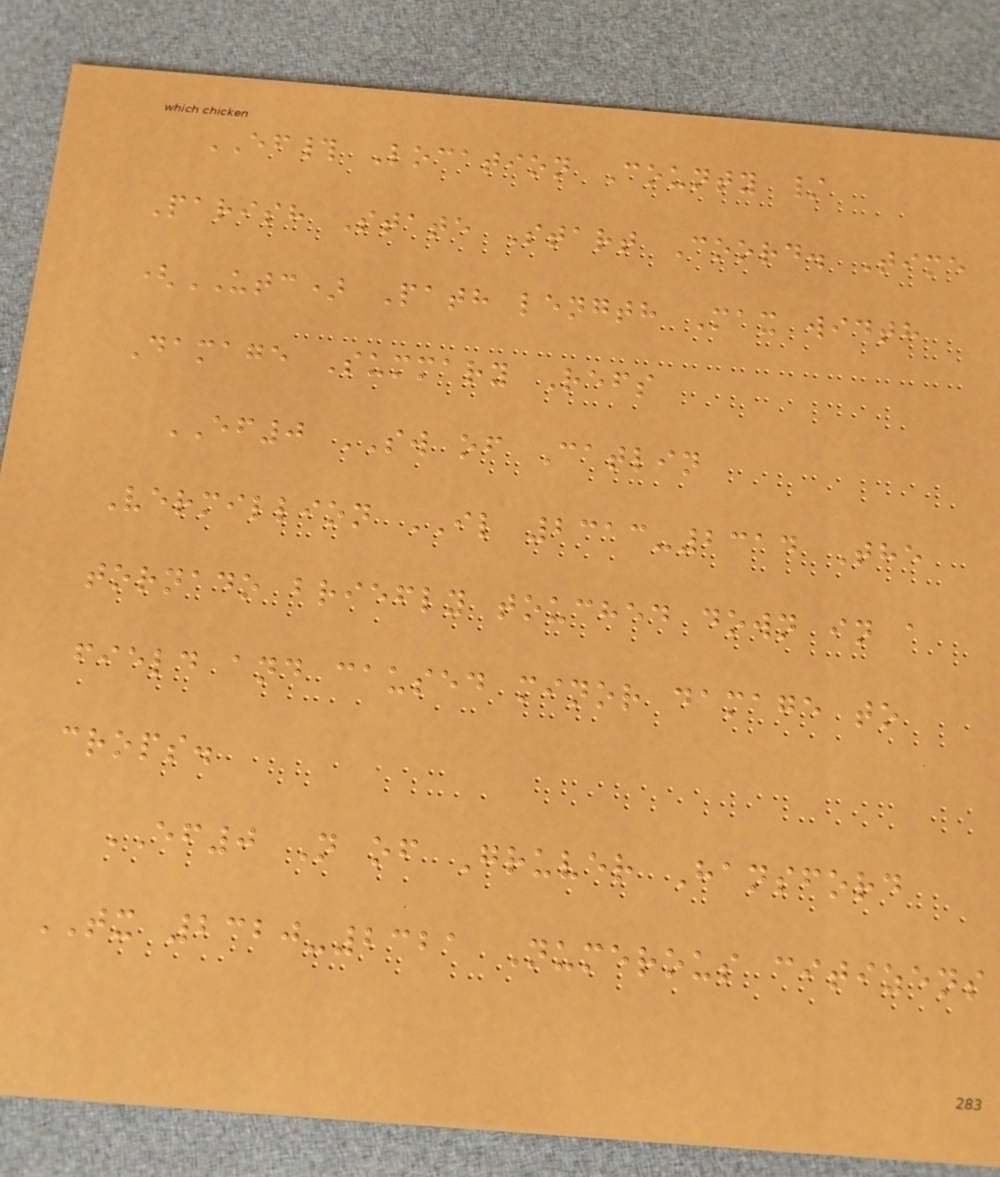EF# Location County /
Parish State Start Coord. Time
(UTC) Path length Max width
Damage Summary Refs
EF0 SW of Catlin
Vermillion IL 2313-2314 The
tornado briefly touched down in a
field and caused minor damage to
crops.
EF0 N of Gruver Hansford
TX 2320-2321 Numerous citizens
